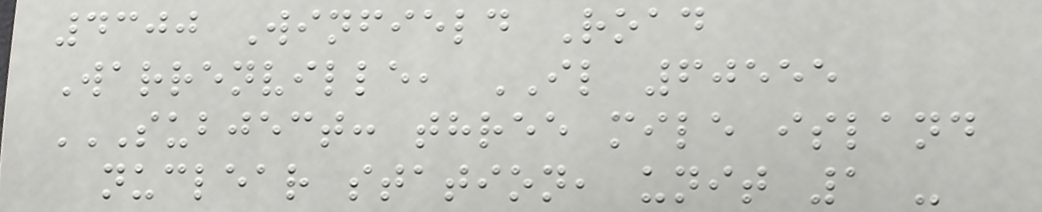4300 Winfield Road
Warrenville, IL 60555
SUBJECT: THREE MILE ISLAND
NUCLEAR STATION, UNIT 1 -
